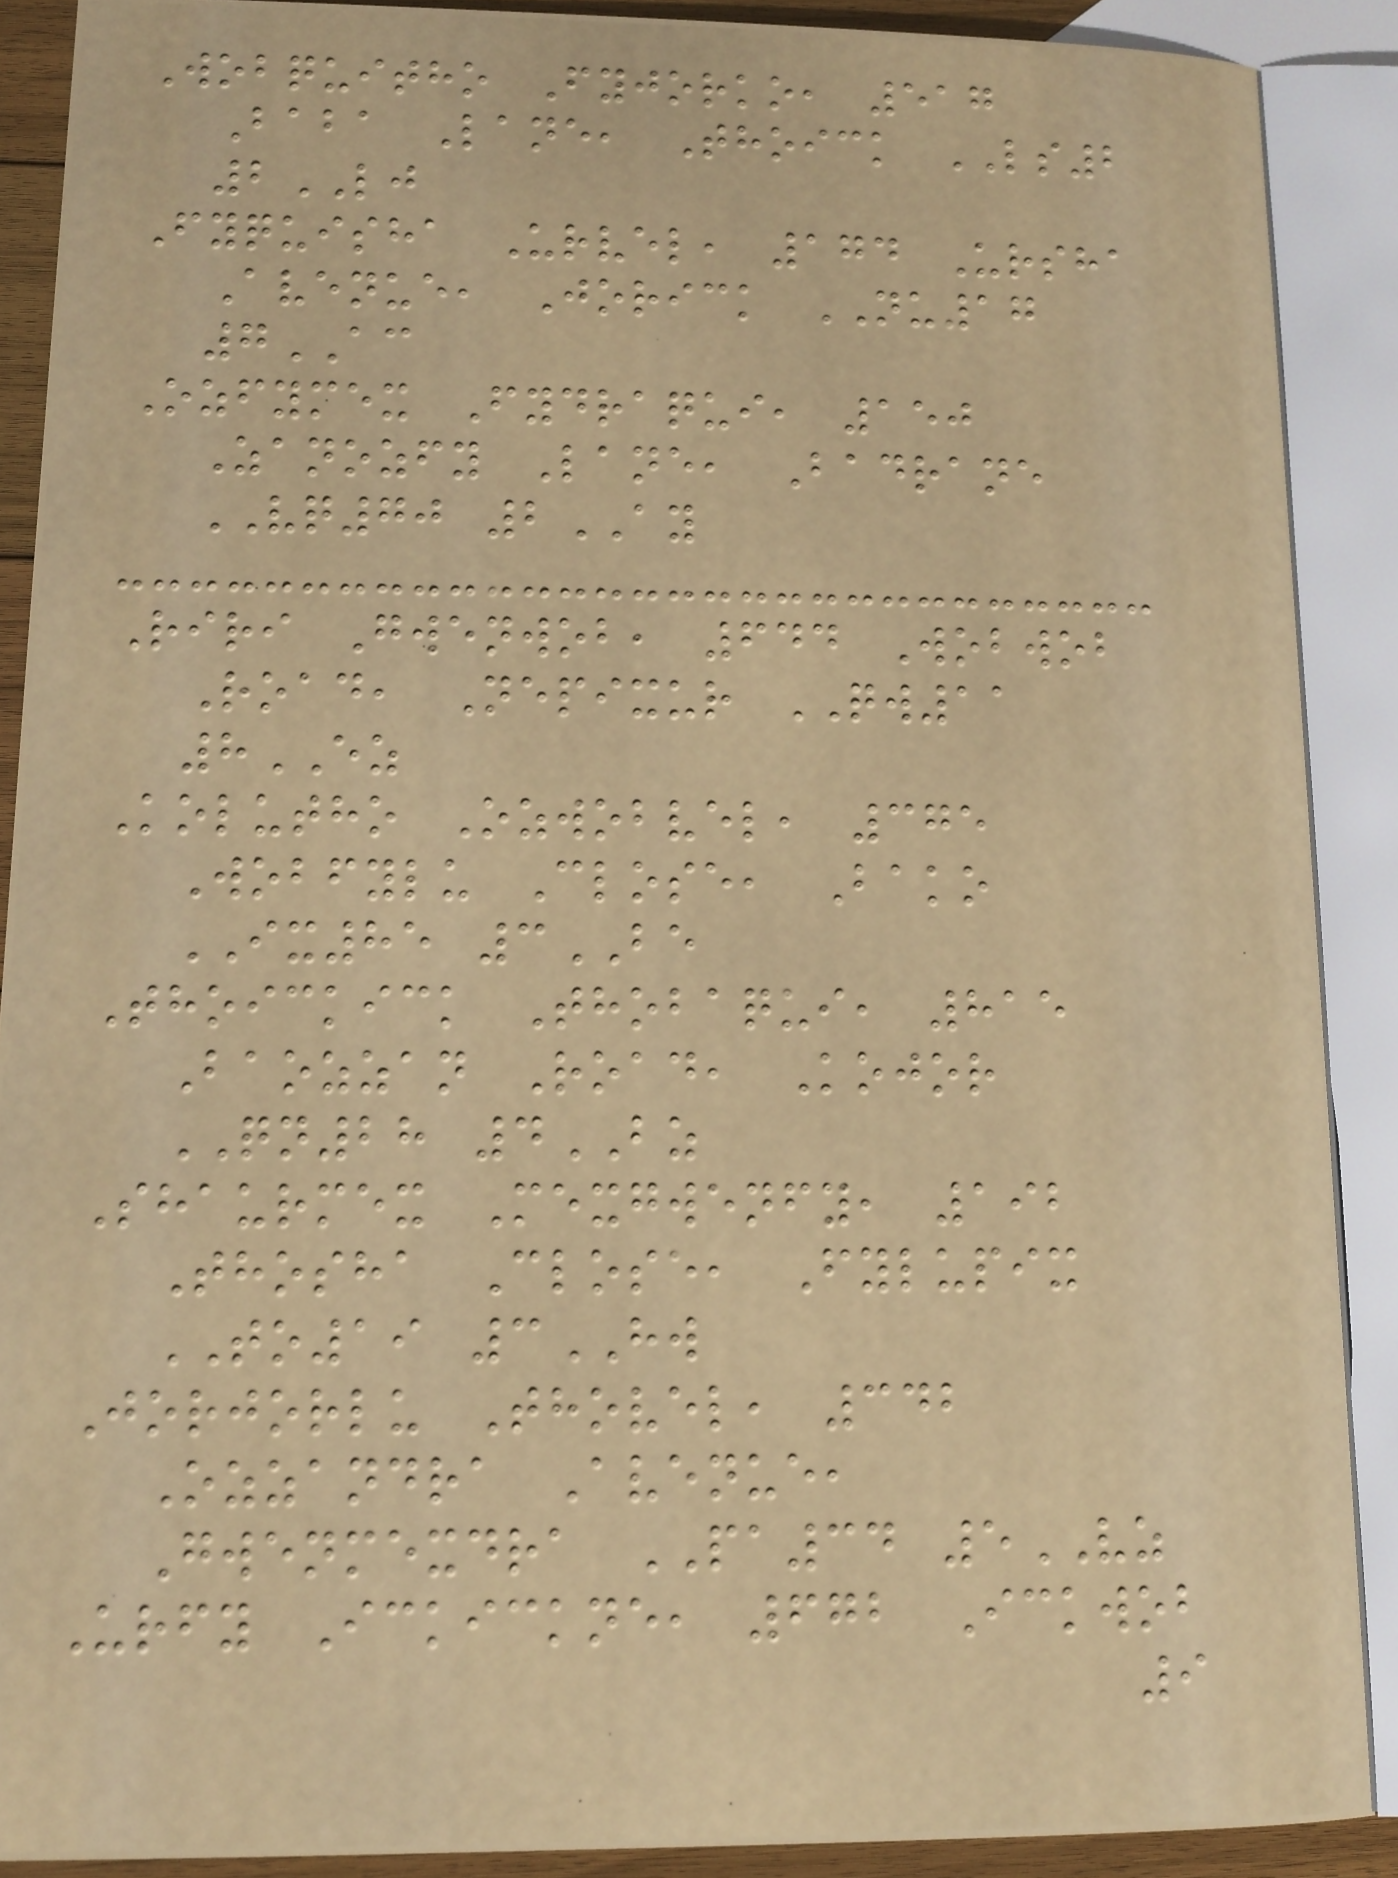Wobquitho Fyjorko, 517
Baba Lane, Thoick LS2
2LJ
Fyquisha Urvel, 174 Ursha
Avenue, Jorick NU17
7AC
Ozfymex Fydraqui, 150
Zanozfy Lane, Badrane
VQ70 2AY
Riri Gwenwob, 644 Wobwob
Road, Nepixur QW11
8EZ
Kolutho Ozwobvel, 375
Wobfylu Close, Bako
IX85 3BE
Thoickick Thobaqui, 815
Baozzan Road, Kojor
QN28 4BZ
Shaurmex Mexgwenfy, 192
Thosha Close, Fylupix
TO19 3HW
Jorjorlu Thovel, 342
Ozzandra Avenue,
Gwenmexdra PA34 5VZ
Urfy Ickickne, 672 Ickwob
9
